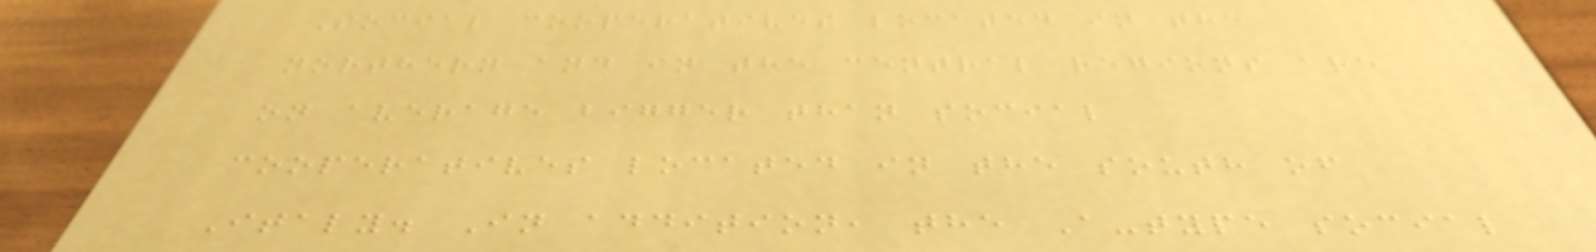Social cooperatives located in the
northern and in the central regions are
on average bigger than social
cooperatives located in the south of
Italy. In addition, the A-type social
